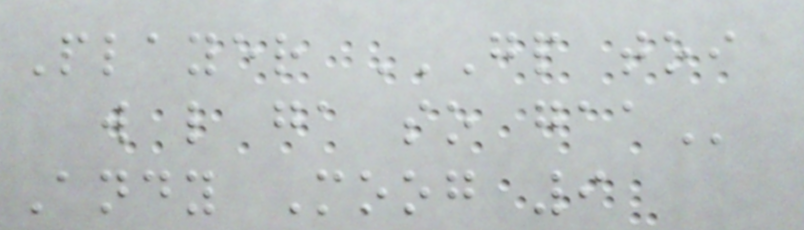Player GP TOI
W L GA SO GAA
Andy Moog 9
